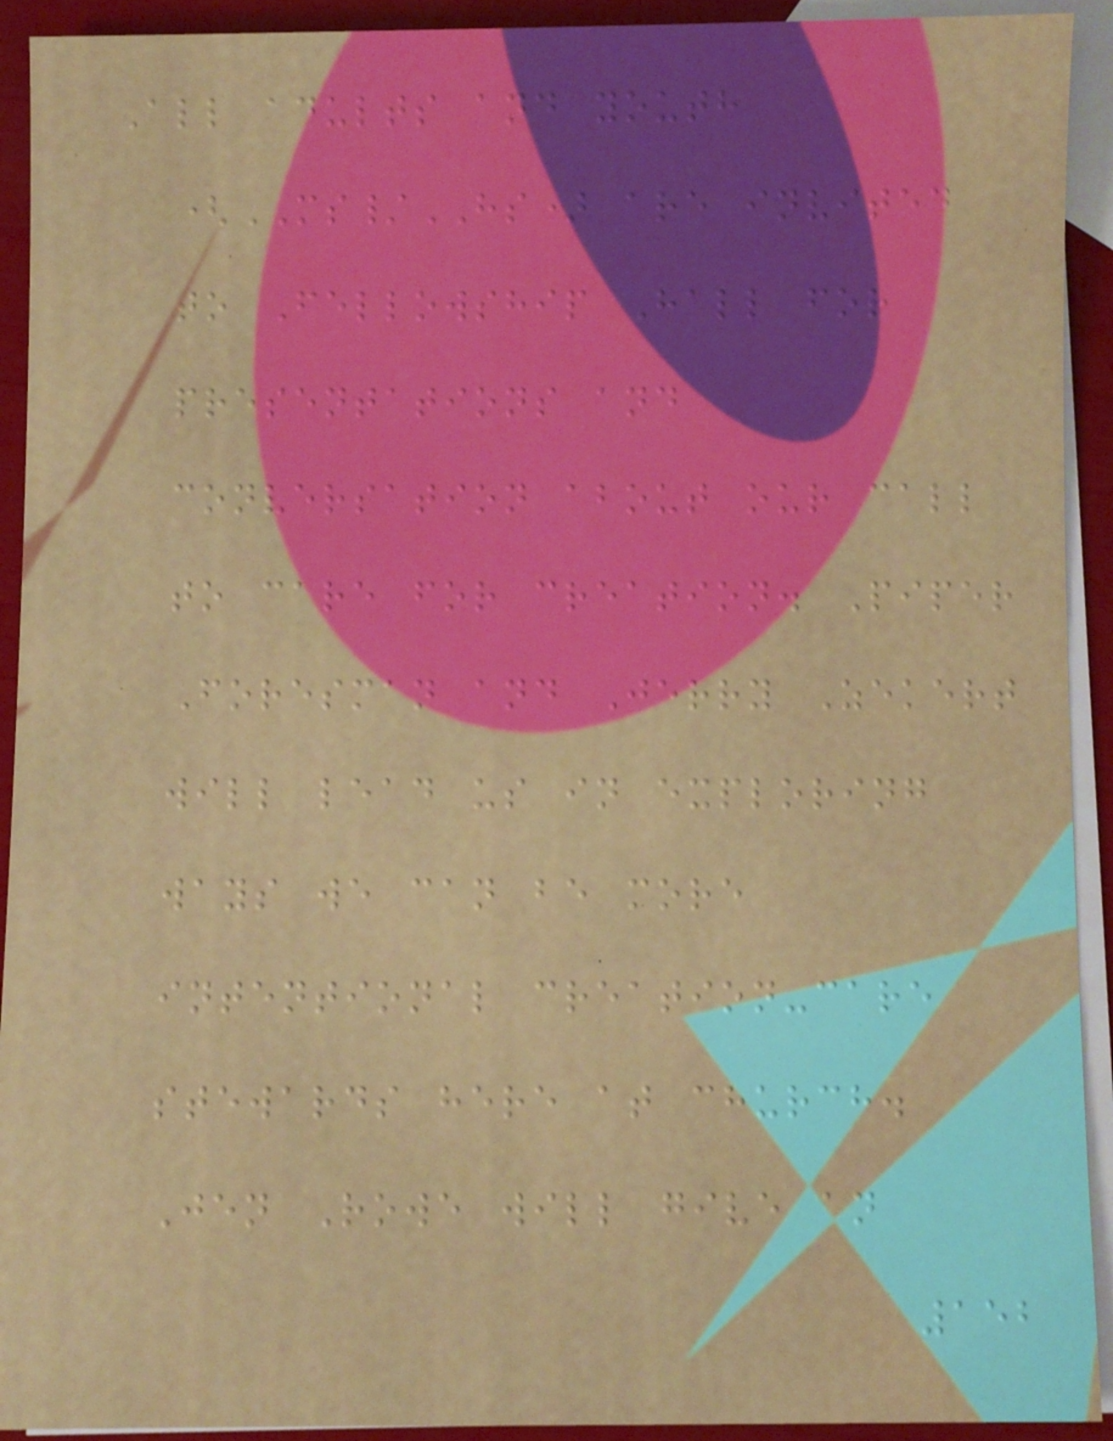All adults and youth
(MS/HS) are invited
to Fellowship Hall for
presentations and
conversation about our call
to care for creation. Piper
Foresman and Jerry Zekert
will lead us in exploring
ways we can be more
intentional creation-care
stewards here at church.
Jen Rowe will give an
152
